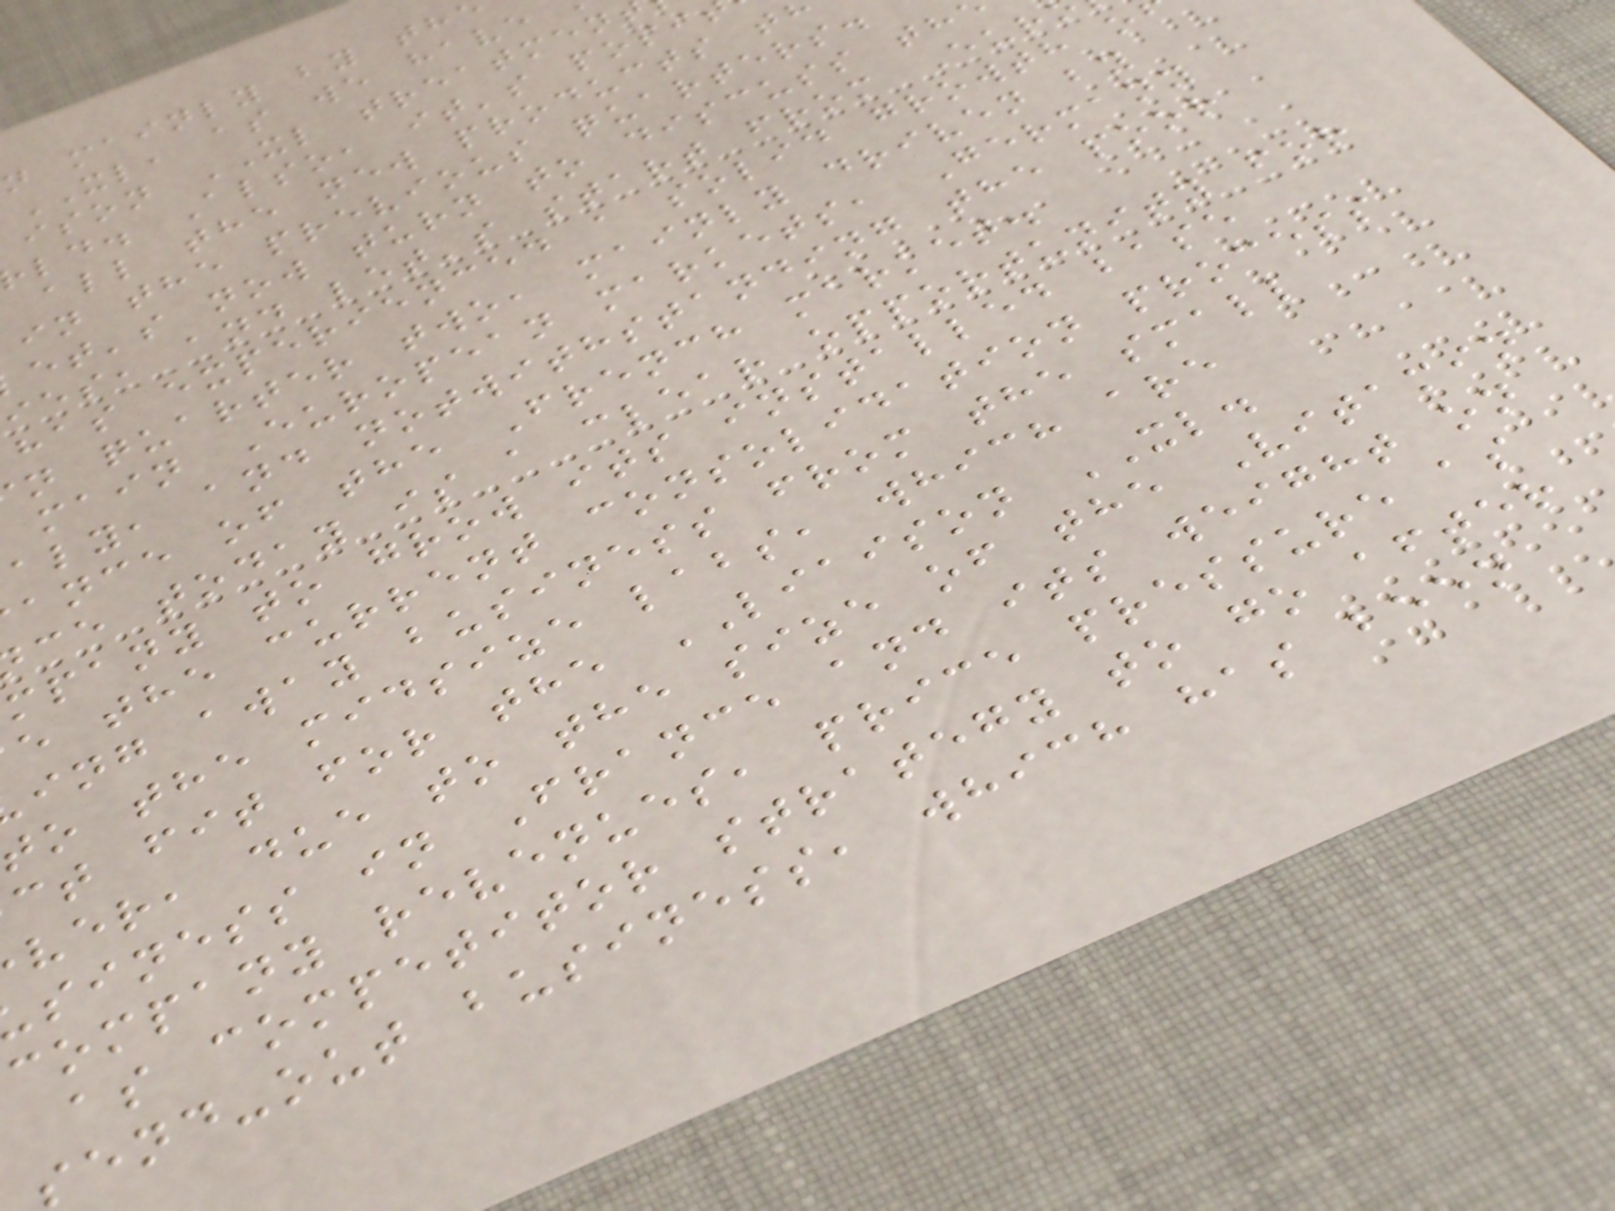n mainly by th
XL, as we have
ison XL treatmen
ld. Also, it's posi
all the new products t
in the previous quarters.
et's now turn to discuss th
ies, and let's start from Eur
has experienced a solid growth o
n quarter two, mainly driven by
main European markets, Germany
aly, and notwithstanding the poor
ance of the French market.
ce today is a clear opportunity for
mpany to grow its installed base
e the current consolidation process
ing away business from the small
o the midsize labs, which are
ct fit for the LIAISON XL.
ver, due to the size of the Vitamin
siness in France and its weight on
company revenues, price pressure as
as competitor strategy to go after
end-out business, which has been
